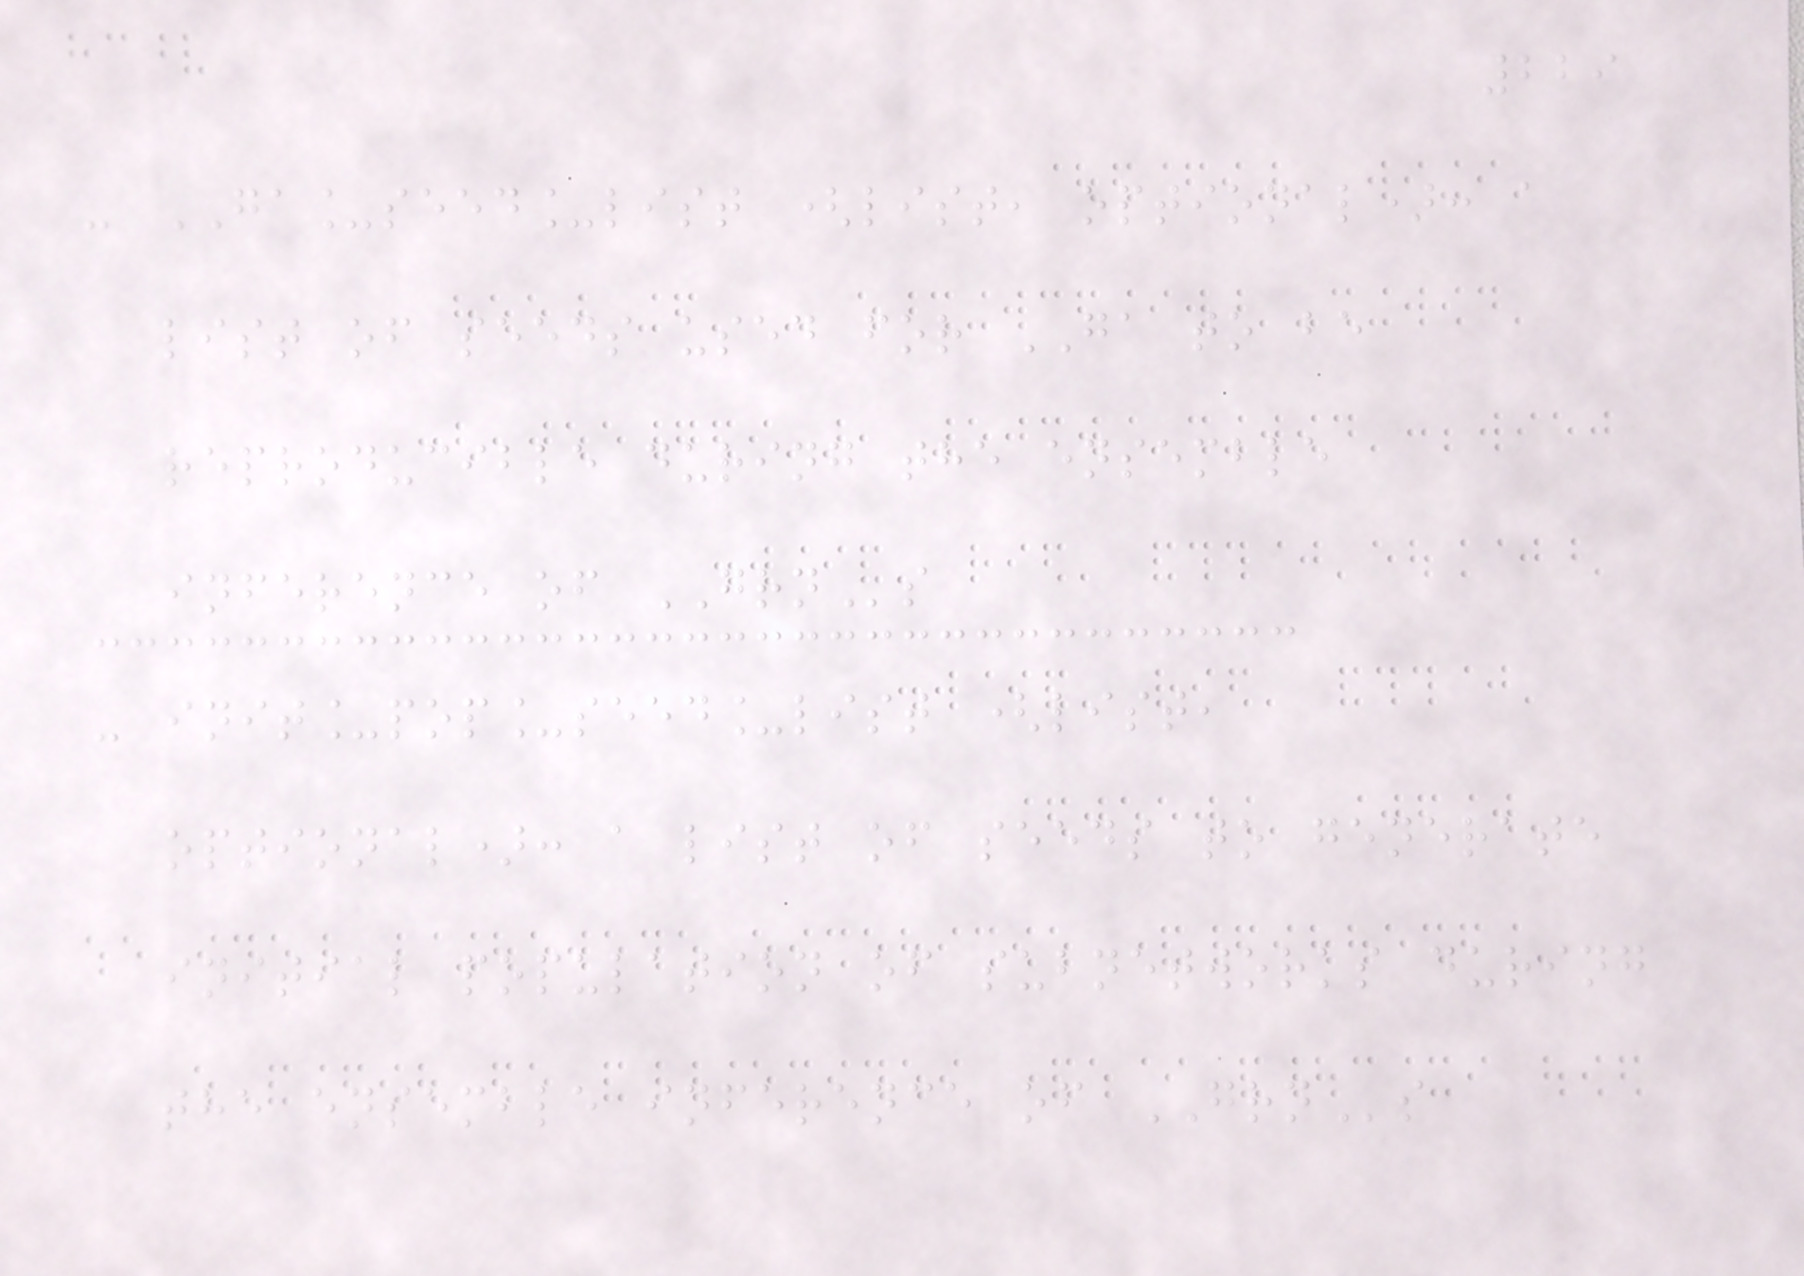229
- GA_seed_list (list, optional): a
list of seeds used for GA to be
reproducible during the ensemble
inference of GRNs
- init_pop_seed_list (list,
optional): a list of seeds to generate
initial population of subnetworks during
the ensemble inference of GRNs
